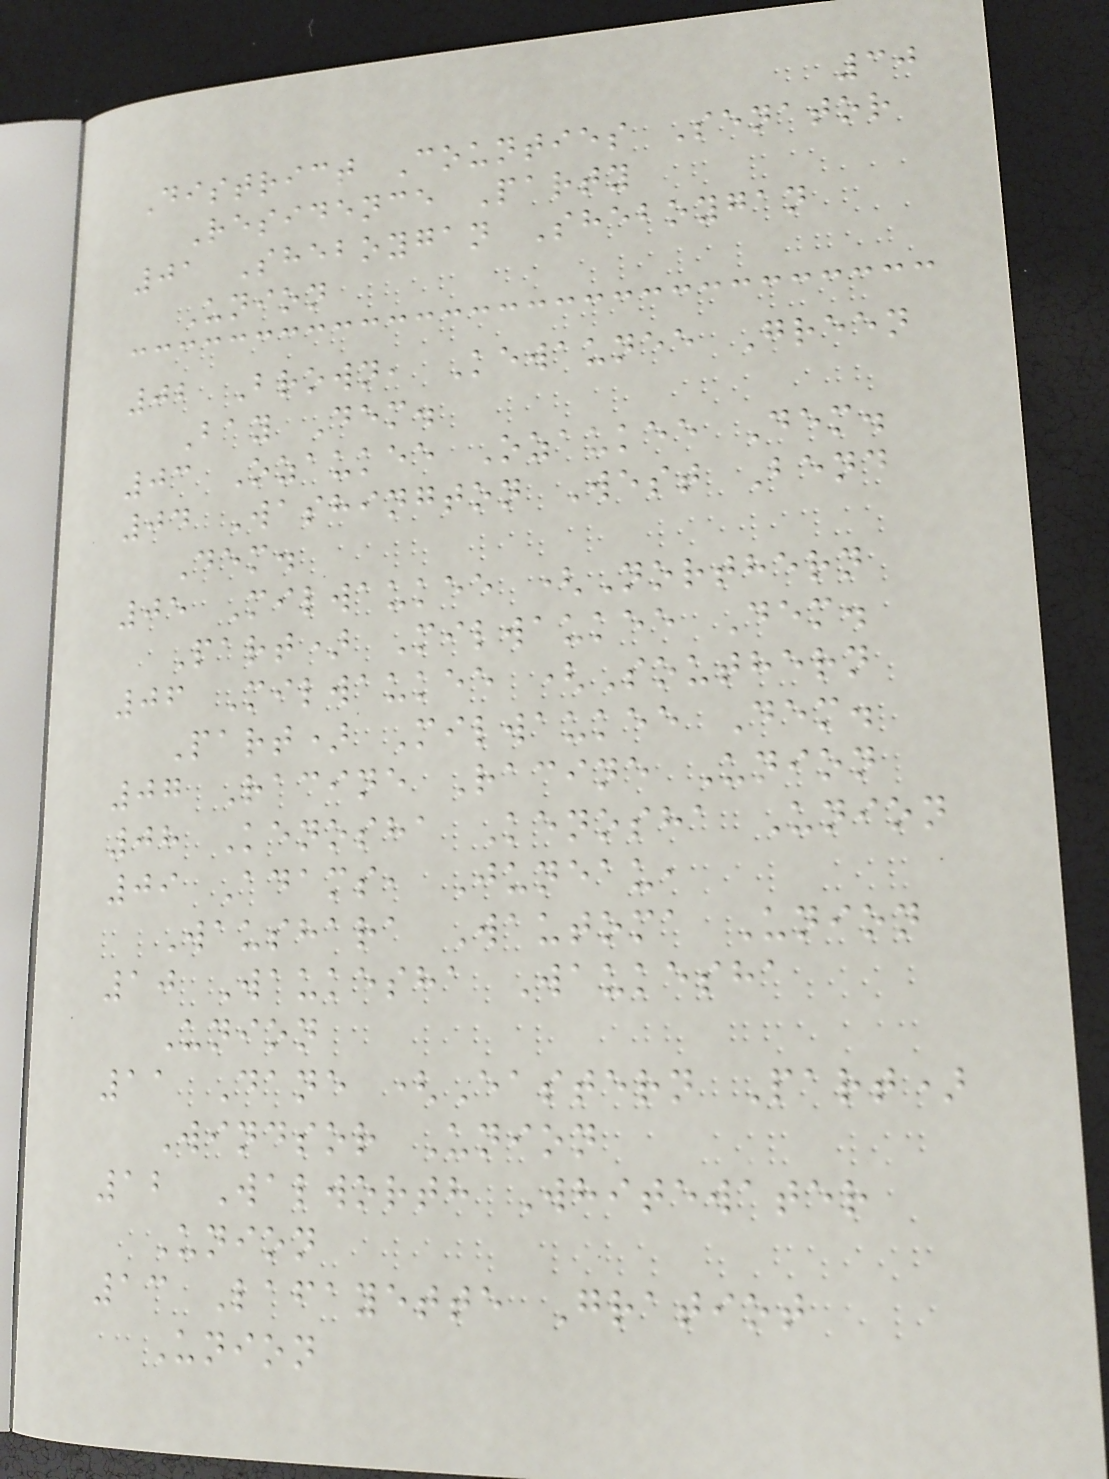30
District Counties Senator
Residence Party
01 Sheboygan Sheboygan
Union
02 Brown, Kewaunee Green
Bay Dem.
03 Ozaukee Ozaukee Dem.
04 Washington West Bend
Dem.
05 Milwaukee (Northern
Part) Milwaukee Dem.
06 Milwaukee (Southern
Part) Milwaukee Dem.
07 Racine Racine Union
08 Kenosha Kenosha Union
09 Adams, Juneau,
Waushara Wautoma Union
10 Waukesha Waukesha
Union
11 Dane (Eastern Part)
Windsor Union
12 Walworth Whitewater
Union
13 Lafayette Gratiot
Union
